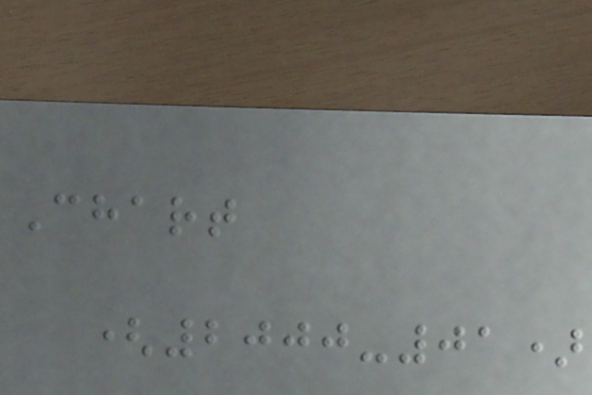Chart
(2000-01)
